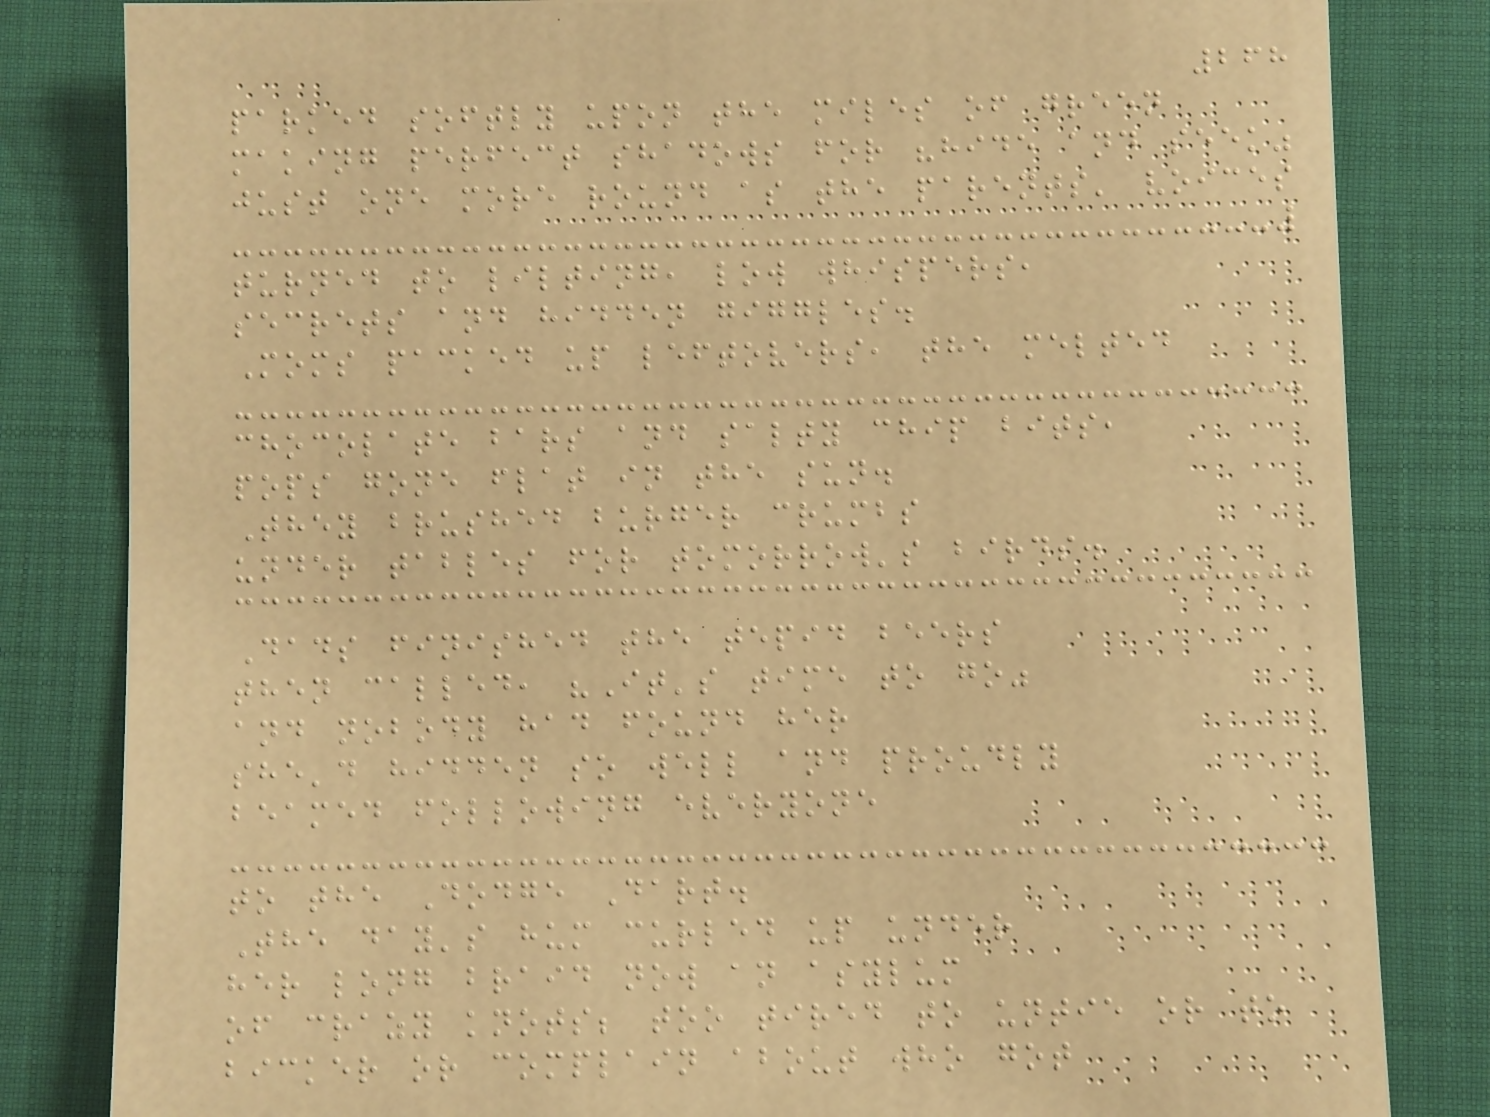268
parked softly upon the miles of green
making perfect shadows for "hide and seek"
just one more round as the parents' voices
turned to lilting, low whispers,
secrets and hidden giggles.
Moms packed up leftovers, the melted
chocolate bars and salty chip bits,
pops gone flat in the sun.
They brushed burger crumbs
under tables for tomorrow's birds.
Dads finished the tepid beers
then called, "It's time to go"
and nobody had found her
she'd hidden so well and proudly
beamed following everyone
to the Dodge Dart.
The day's hum curled up under
her long braid now an asylum
of crazy knots; too tired to untie or to
bicker or complain about who got
